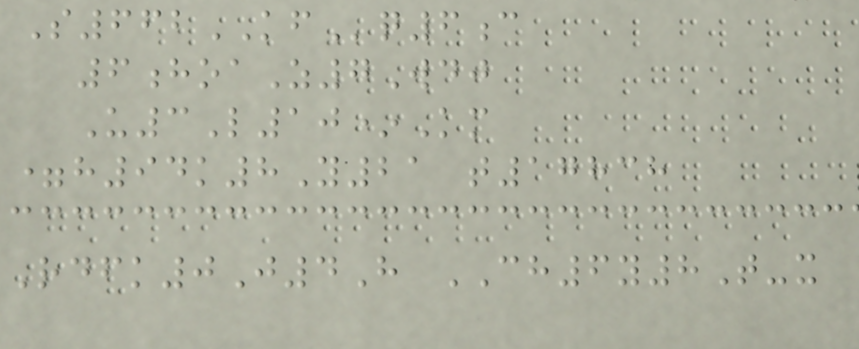S662KFq6c
6hoaZ7Wdj
U3L10*Km
=h94k8Y21 t17838
Rdfk0J4H CH6y8T-x
